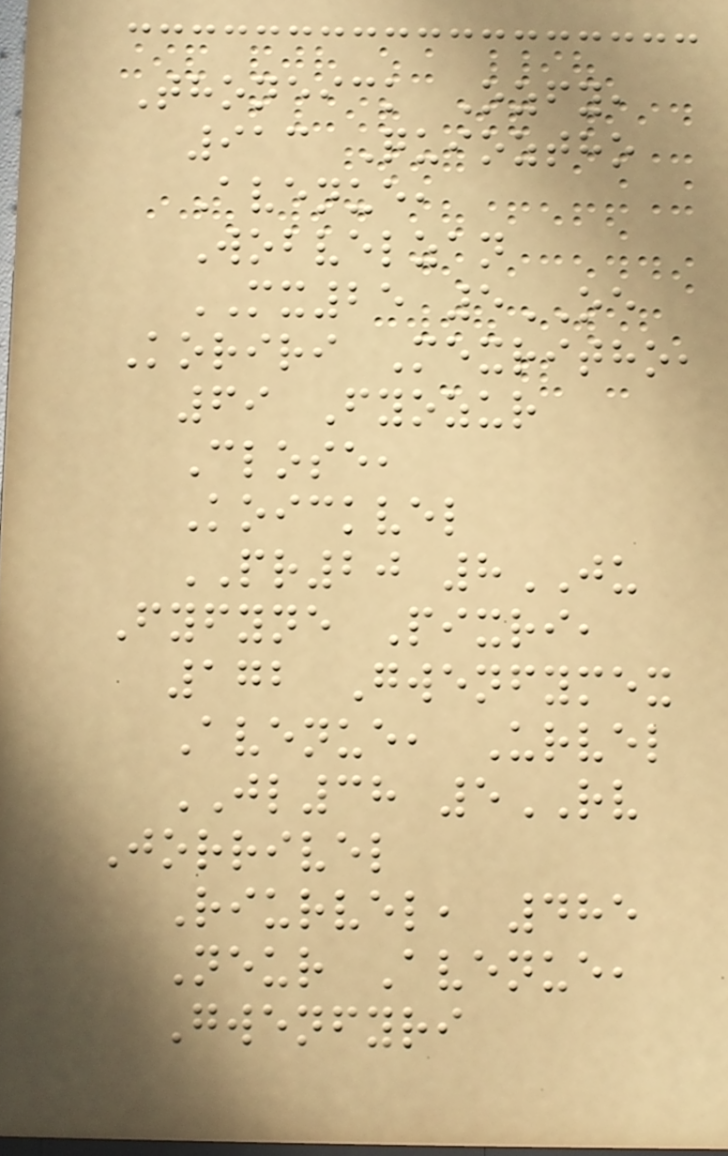Thoneick Ozfy,
913 Quioztho
Avenue,
Wobvelzan
MX25 5OE
Koriri Mexritho,
69 Fyozur
Close,
Koickvel
PR20 8JU
Fyfyne Pixri,
172 Gwenfymex
Avenue, Urvel
JL38 5RV
Jorrivel
Riurvel, 485
Neur Avenue,
Gwenfyri
